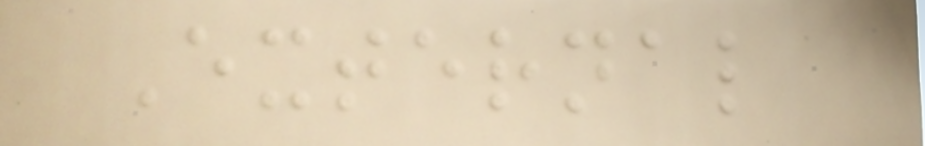External
